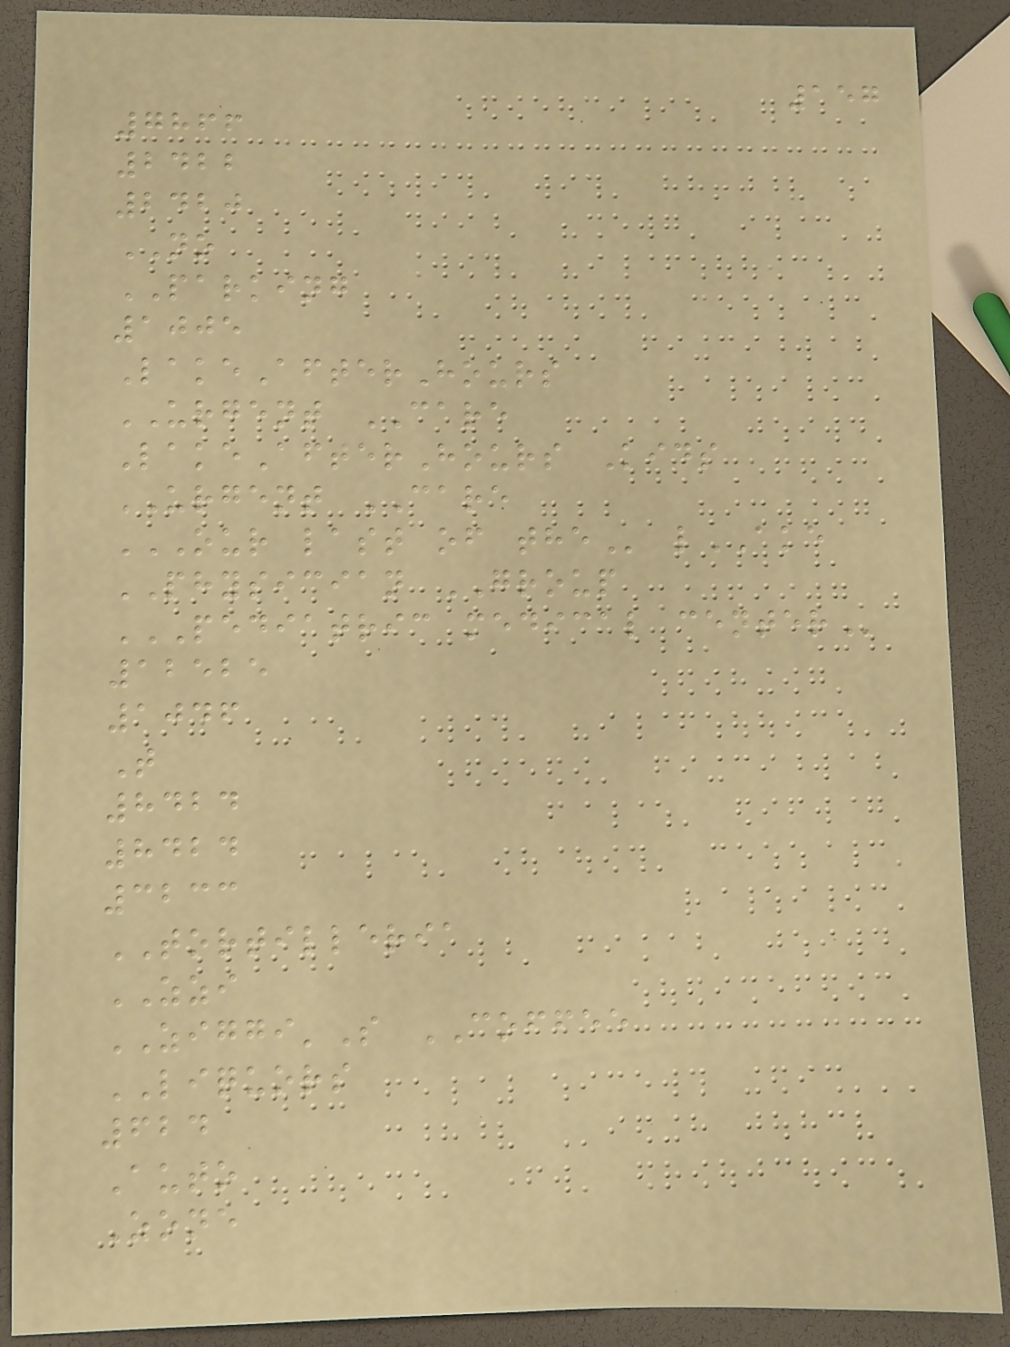157
7866
2422
2420
NO
PARKING
1005
LakeAfterHours
URGENT CARE
LakeAfterHours Kids
URGENT CARE
OUR LAST OF THE lAKE
PHYSICIAN GROUP
PEDIATRIC MEDICAL CENTER
12525
1046
T
8424
8424
3233
TORTILLERIA
ZZI
ZIGGI'S COFFEE
LIQUORS
624
Auto
Zone
